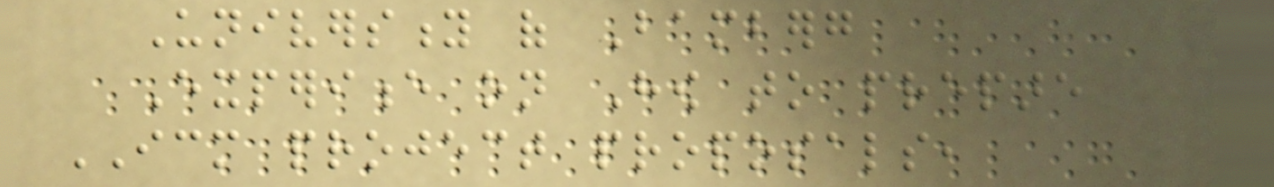University of Bamberg
Experience on How to prepare
ICM project proposals,
